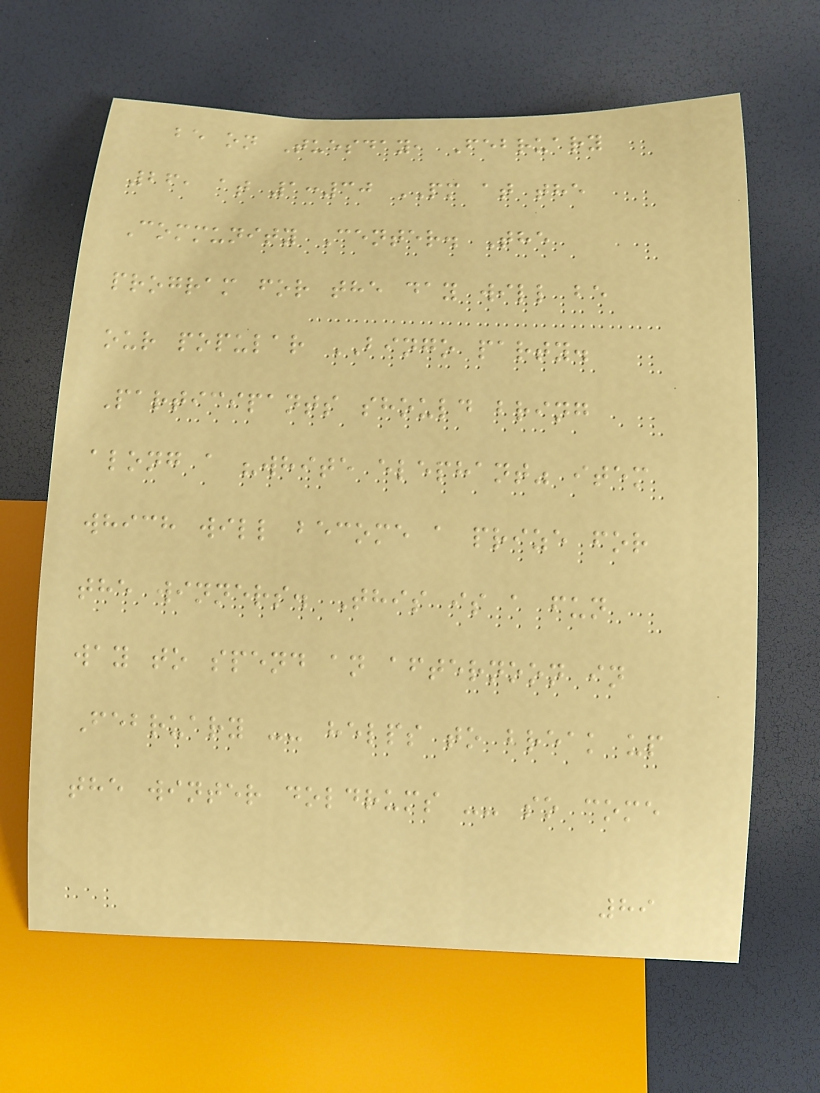be on Tuesday, February
26, at 1:30 PM at the
Community Center. The
program for the day will be
our popular BINGO party.
Participants should bring
along a "white elephant" item
which will become a prize for
the winners. This is a fun
way to spend an afternoon in
February -- helps to break up
the winter doldrums -- so come
89
